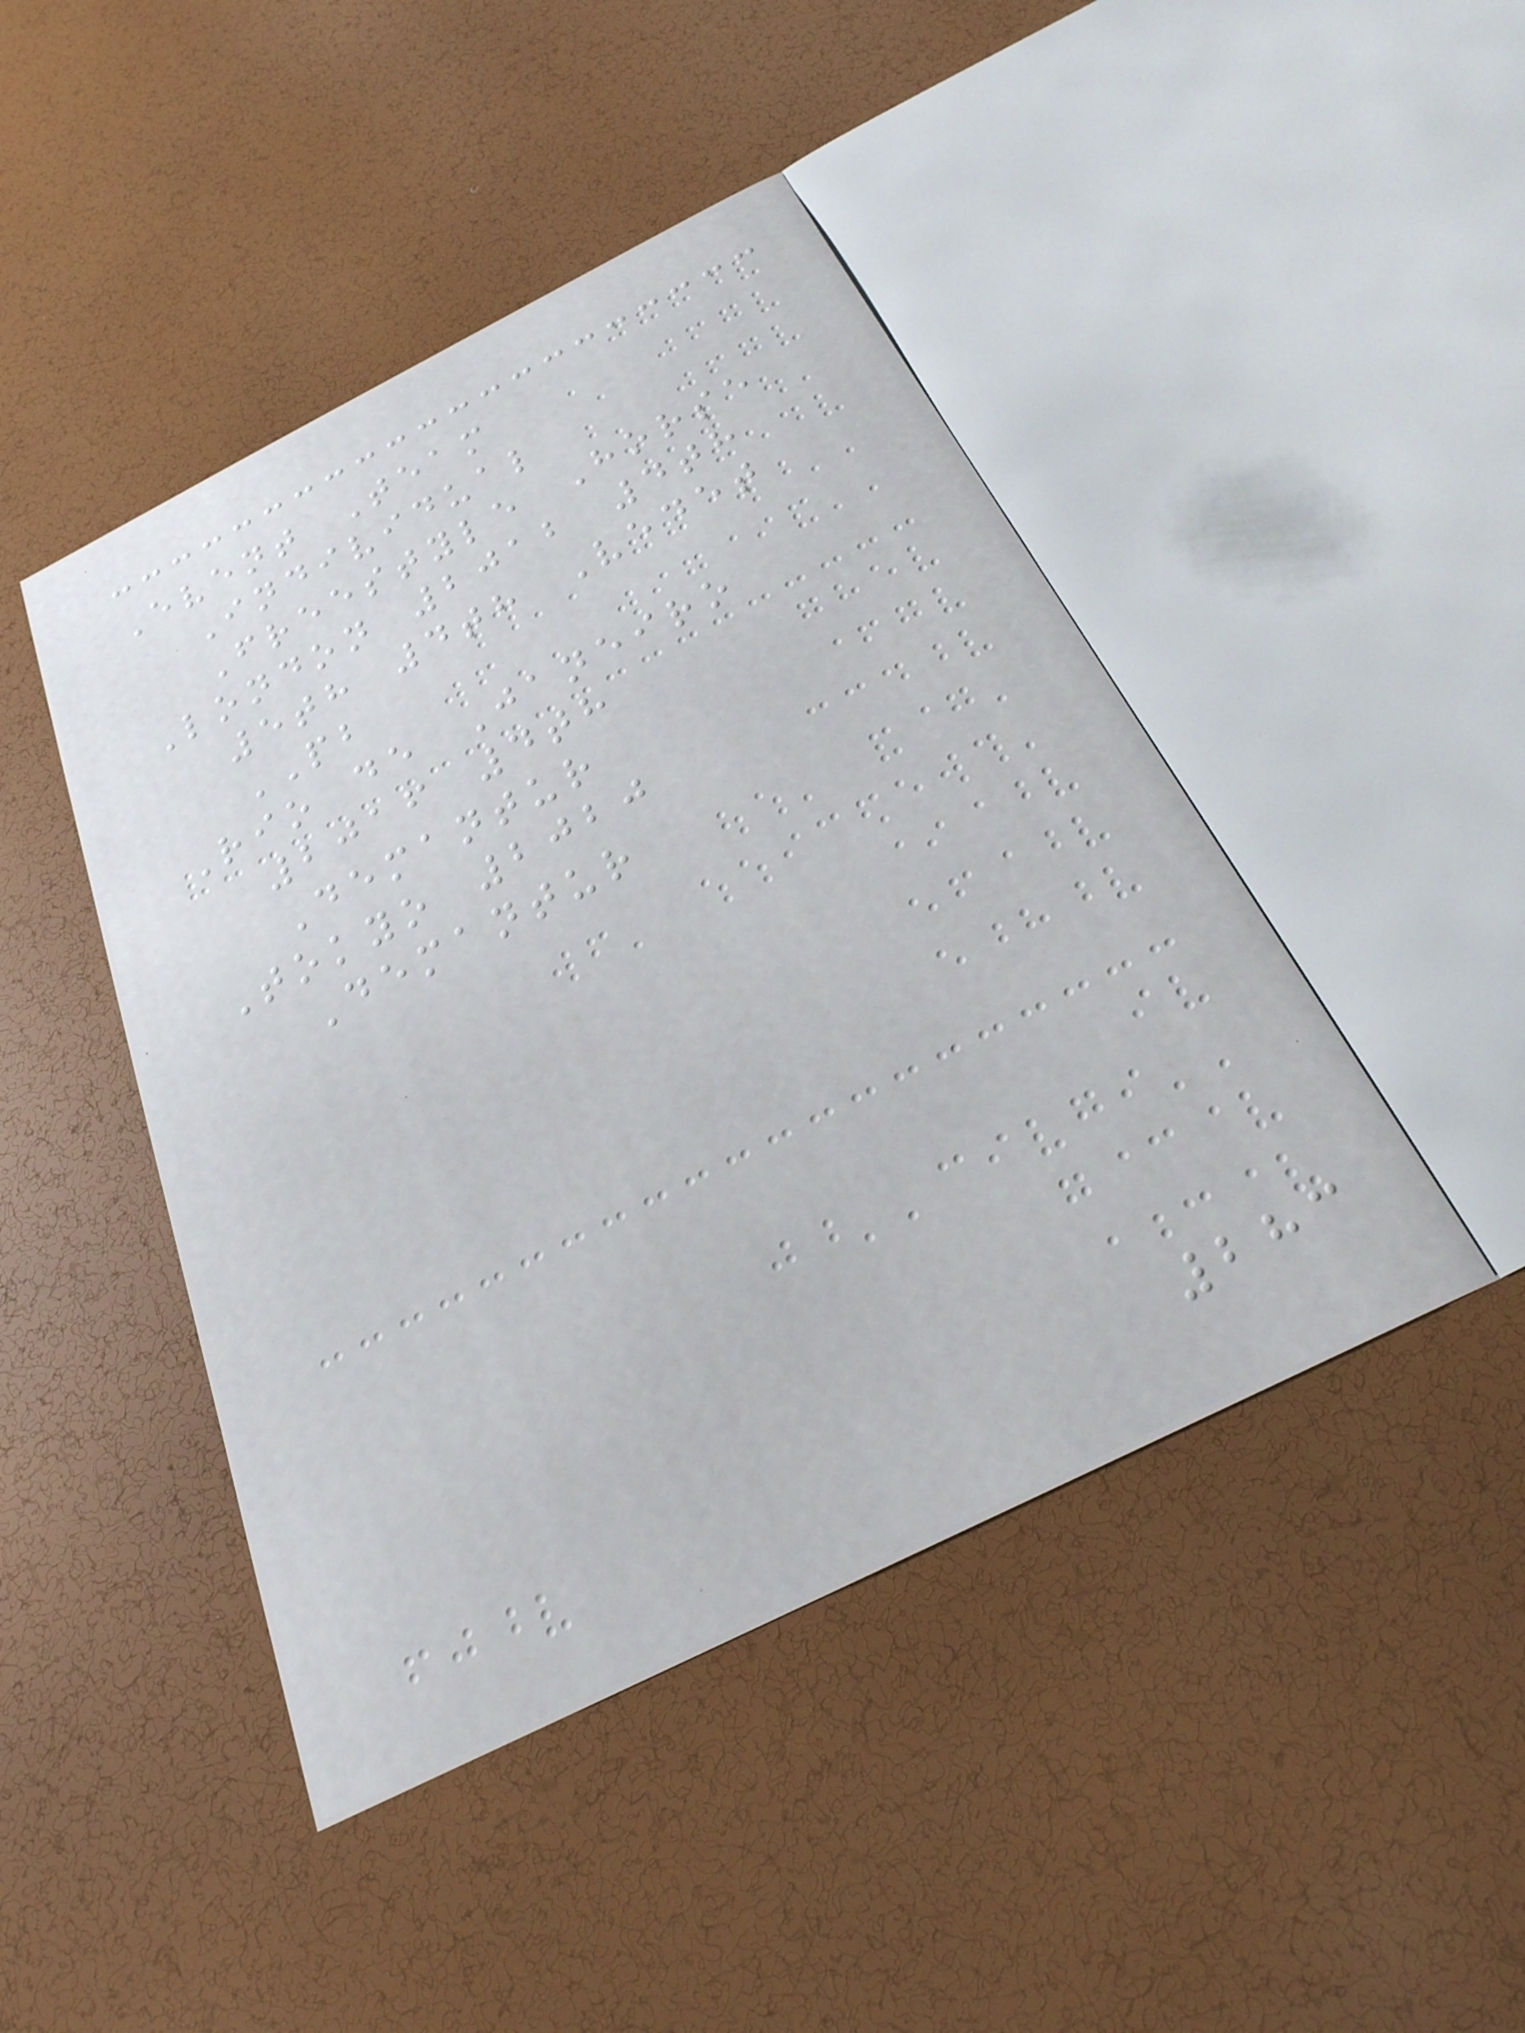Event Team
Individual
Freestyle Horse
London 2012 4th
5th 4th Vedet
PB
Rio de Janeiro
2016 4th
Demantur
Tokyo 2020
Demantur
283
